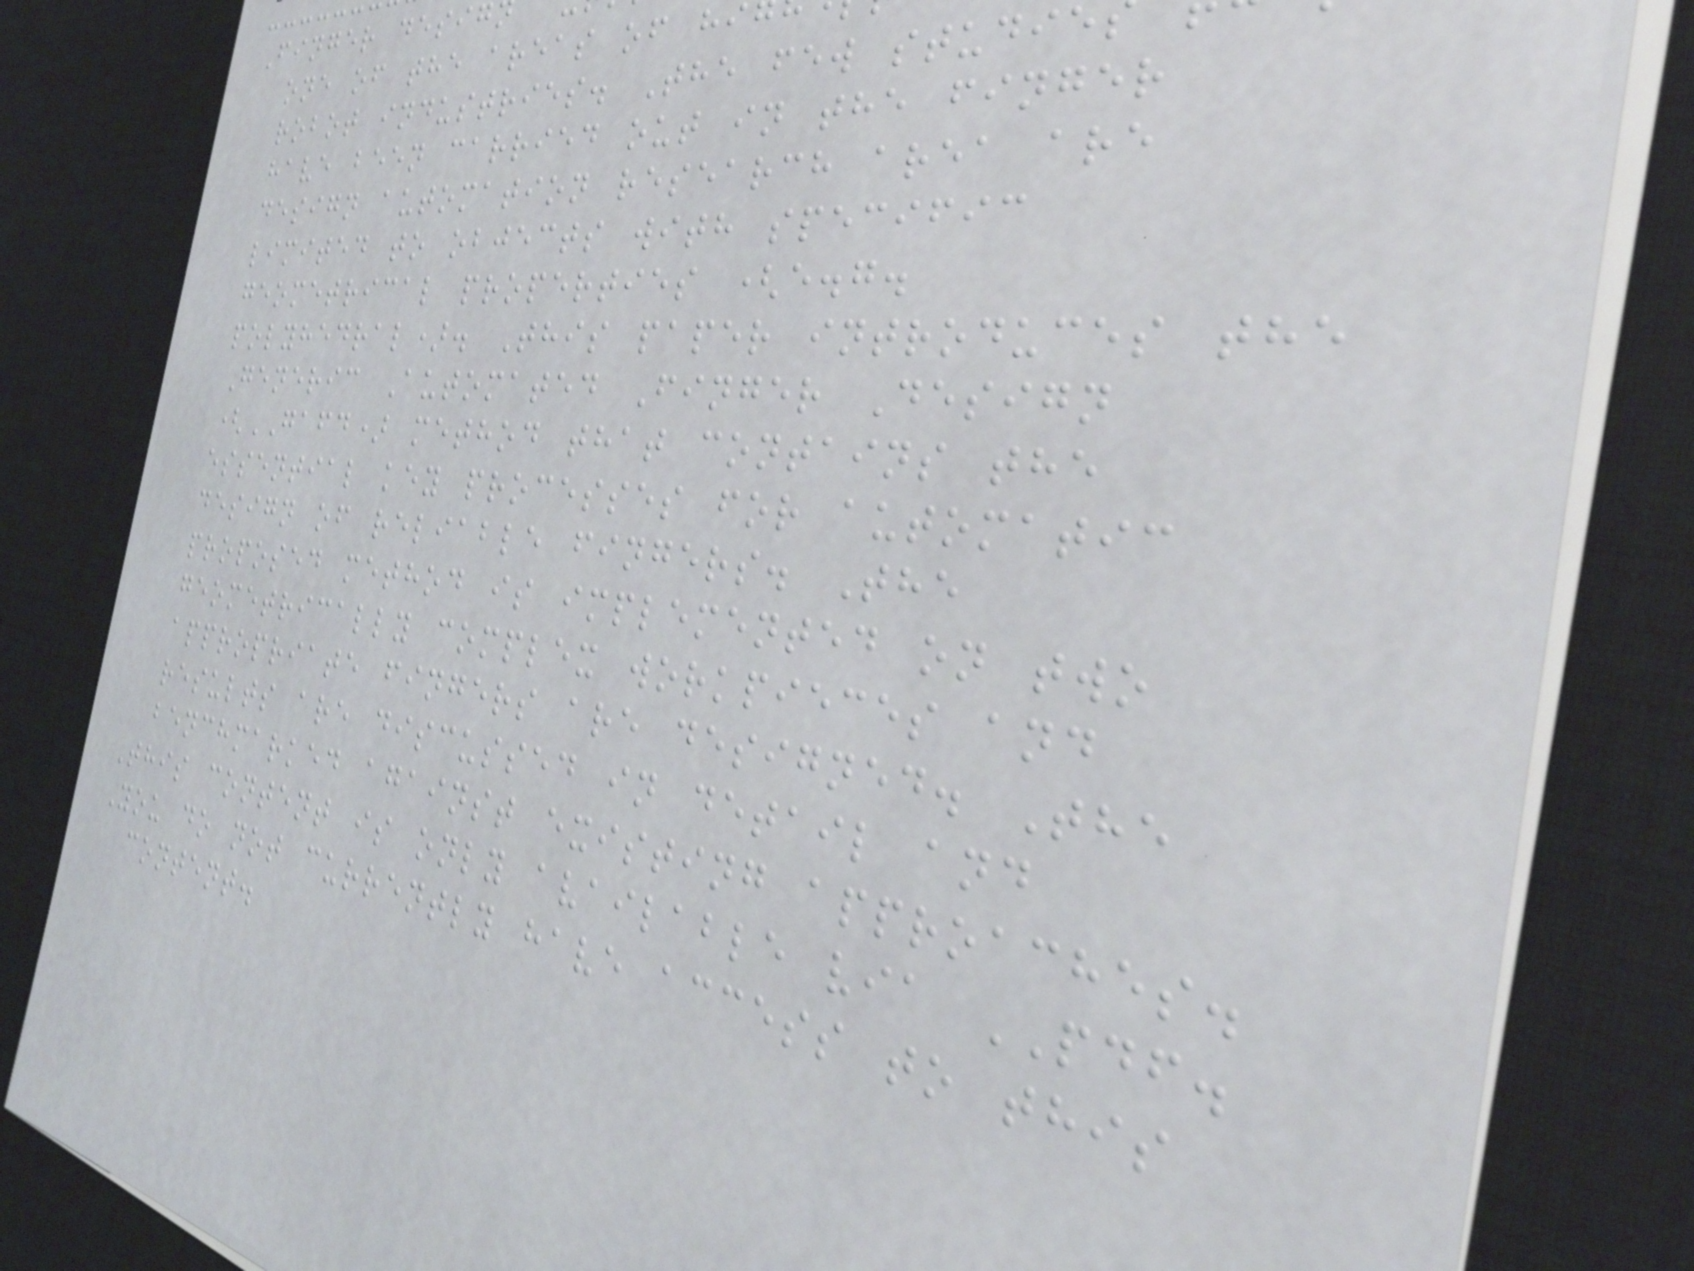Finger desig
one of the areas of hi
robot industries. The few studie
have been carried out in the finger
design automation research area are
limited to objects with specific
geometrical properties (e.g.
polyhedral). This paper introduces the
Generic Automated Finger Design
(GAFD) method that contains the
essential key processes for automatic
design of reliable fingers. The
proposed method is implemented on two
geometrically complex workpieces and
appropriate fingers are designed. The
results are discussed in detail and
benchmarked against existing approaches.
This content is only available via PDF.
You do not currently have access to this
content.
